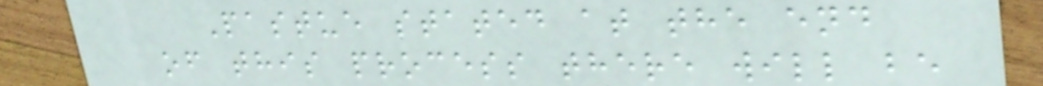Pastue stated at the end
of this process there will be
